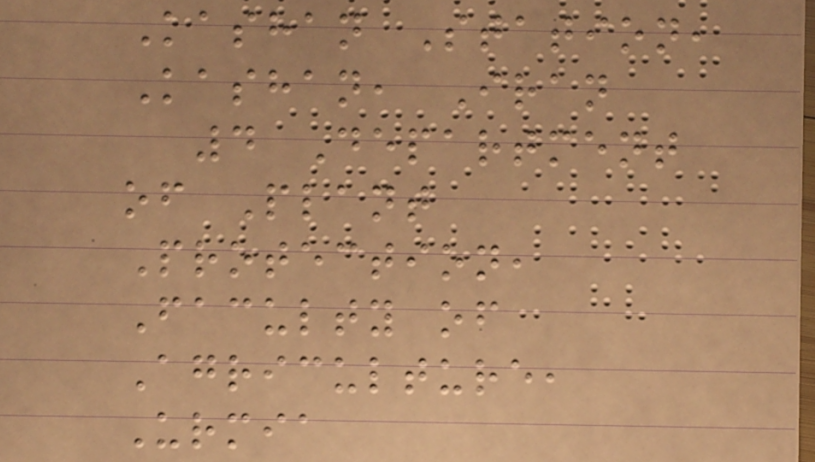Kashan Station,
Kashan, Iran
4 Department
of Plant
Protection,
Faculty of
Agriculture,
Urmia
